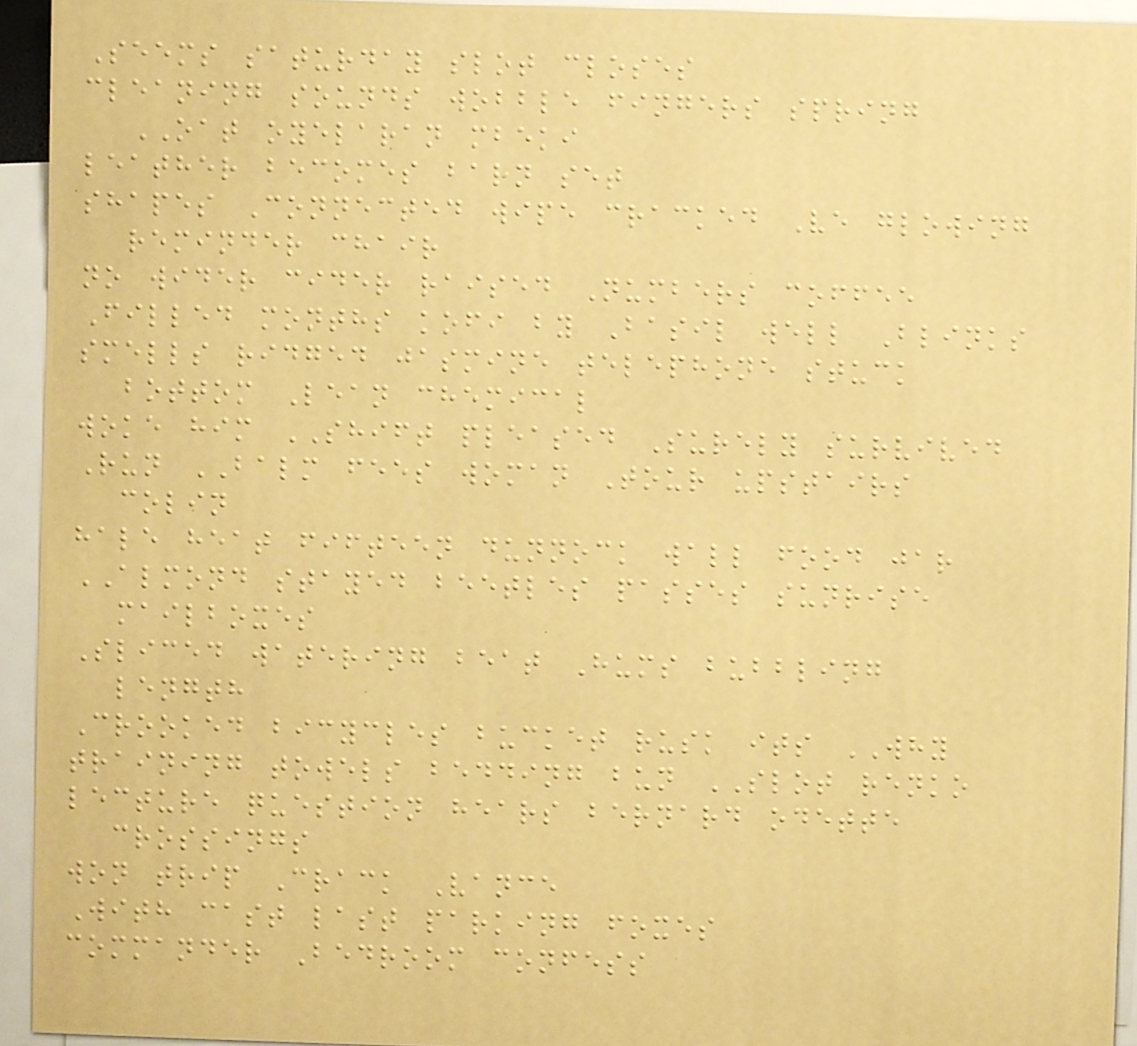Seems saturday slot closes
cleaning sounds wobble fingers spring
OAT oyelaran mbeki
leather becomes barn set
shapes Connected wipe cracked Ve glowing
reminder chair
no wider cider raised Numbers coffee
Filled months kofi by Basil well Blinks
smells ridged jasmine telephone stuck
bottom Lean chemical
woke him SHIFT pleased Surely survived
Run BALM fees woman Tour upstairs
colin
hale heat fifteen dunnock wall food jar
ALMOND stayed beetles passes sunrise
mailboxes
Sliced watering beat Hums bubbling
length
Crooked bicycles bucket rusk its WHY
training towels bedding bun SLOT renko
lecture question hears bernard odette
crossings
won trip Crack Vance
With cast last parking foxes
commander Bedroom confess
